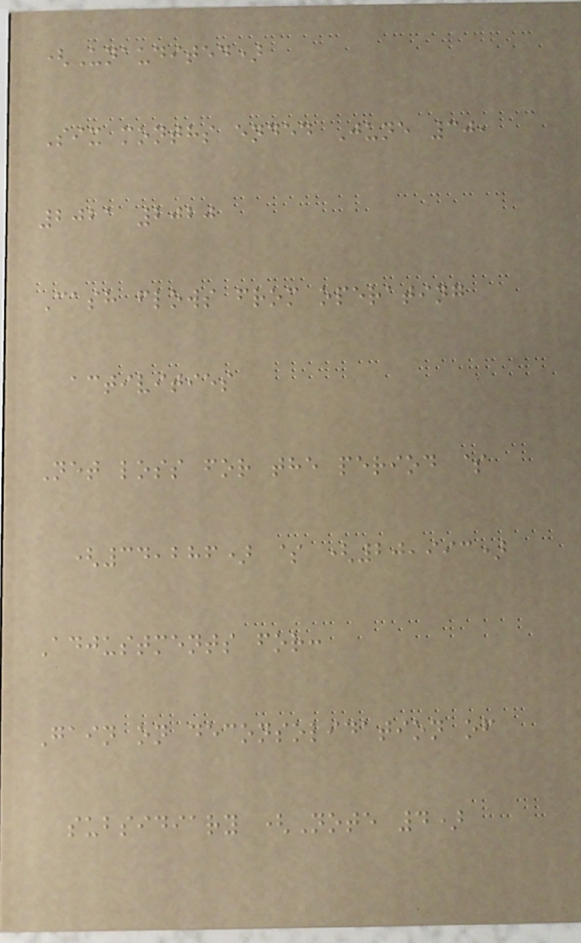(Unaudited)
Six months ended June 30,
2021 2020
Cash flows from operating
activities
Net loss for the period $
(34,286) $ (20,993)
Adjustments for:
Gain on deconsolidation of
subsidiary (Note 4)
